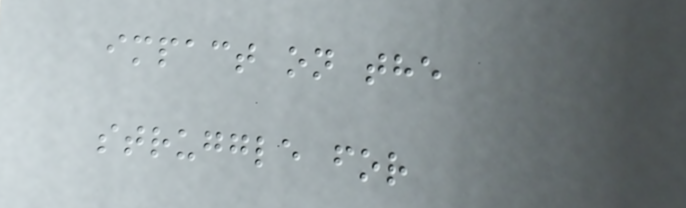impact on the
struggle for
